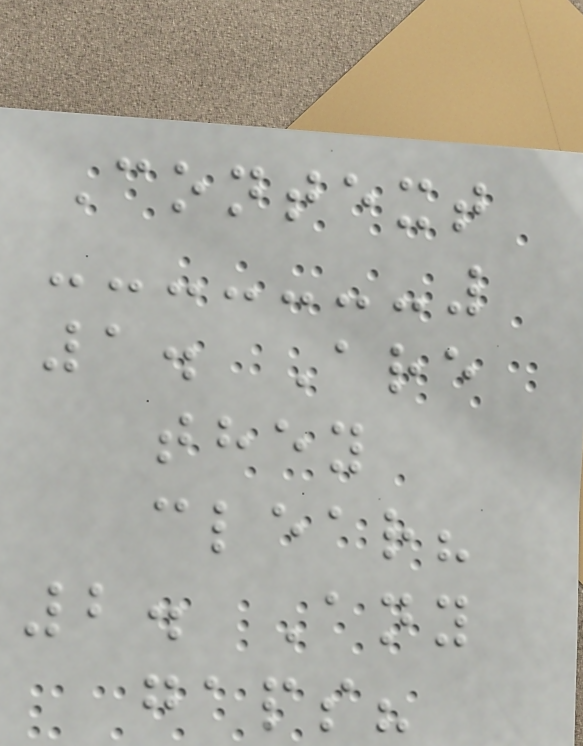Context
1. Are
they
clear?
2. Any
gaps?
